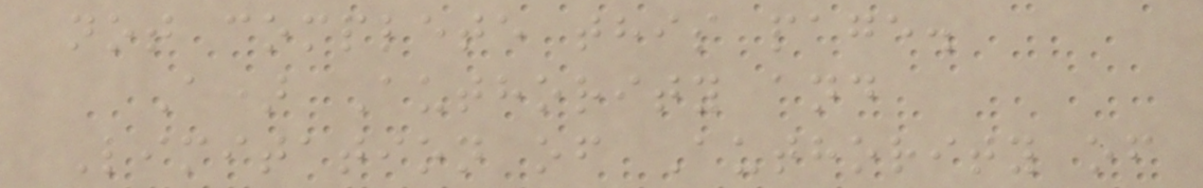not complete this page.
A) Authority and
Limitation of Authority of
